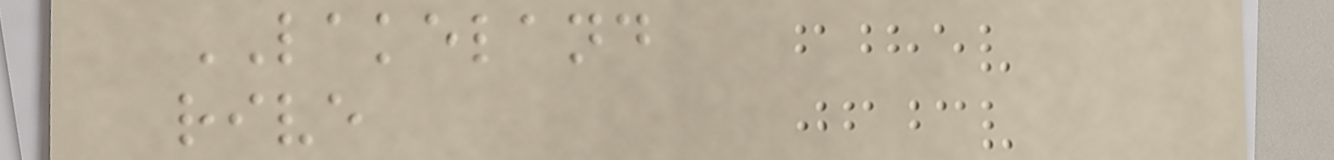LAKELAND
rive
